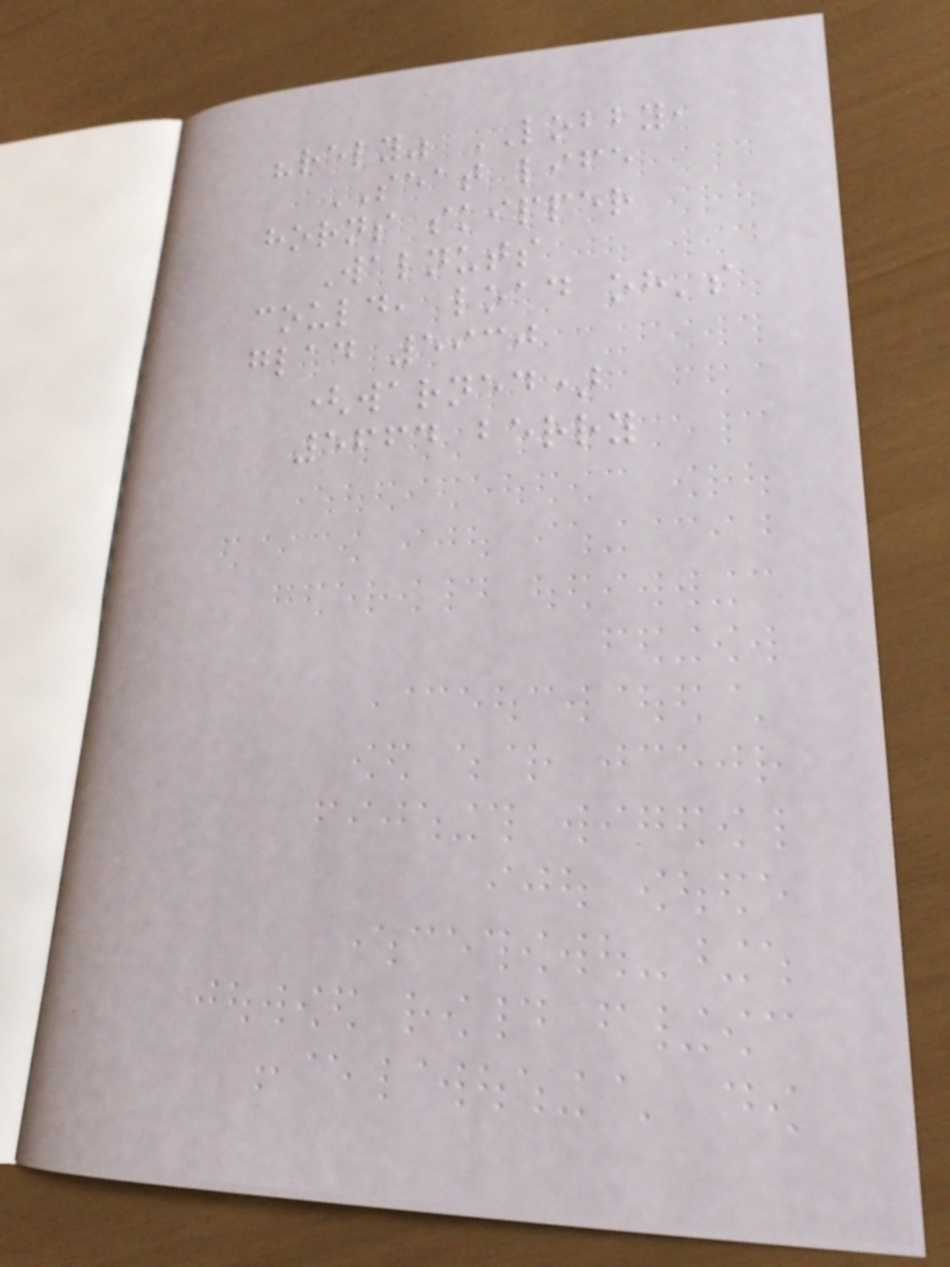"rely" LOBBY,
SEAT life
horns skipper
Walnuts
could, load oh's
glad 5930
(warned)
5664 berry
